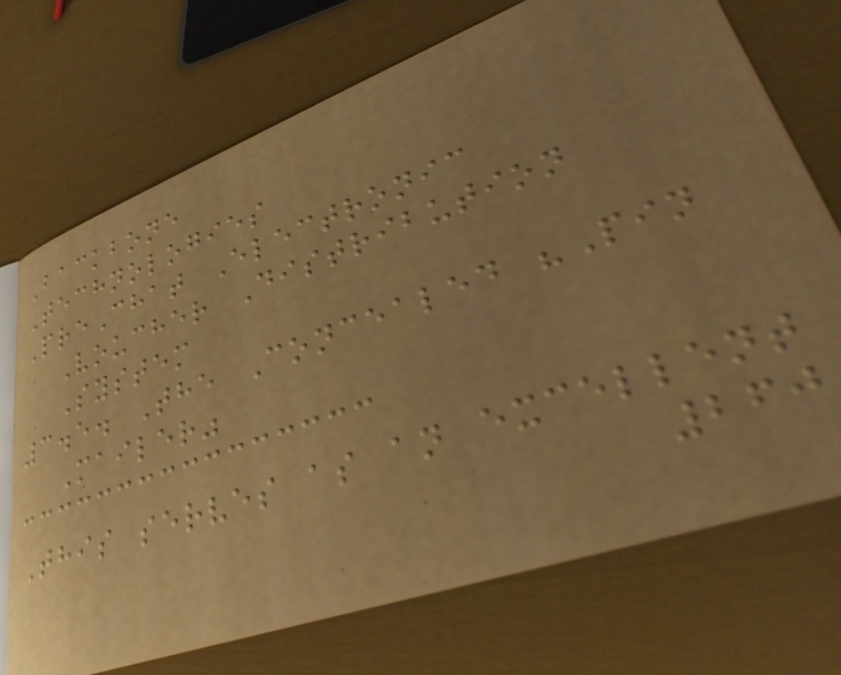Backbone
Technologies
PreChat Electronic
Voucher Distribution
System
3.5. The Concealed "Pin
Mailer"
This serves as an excellent
260
